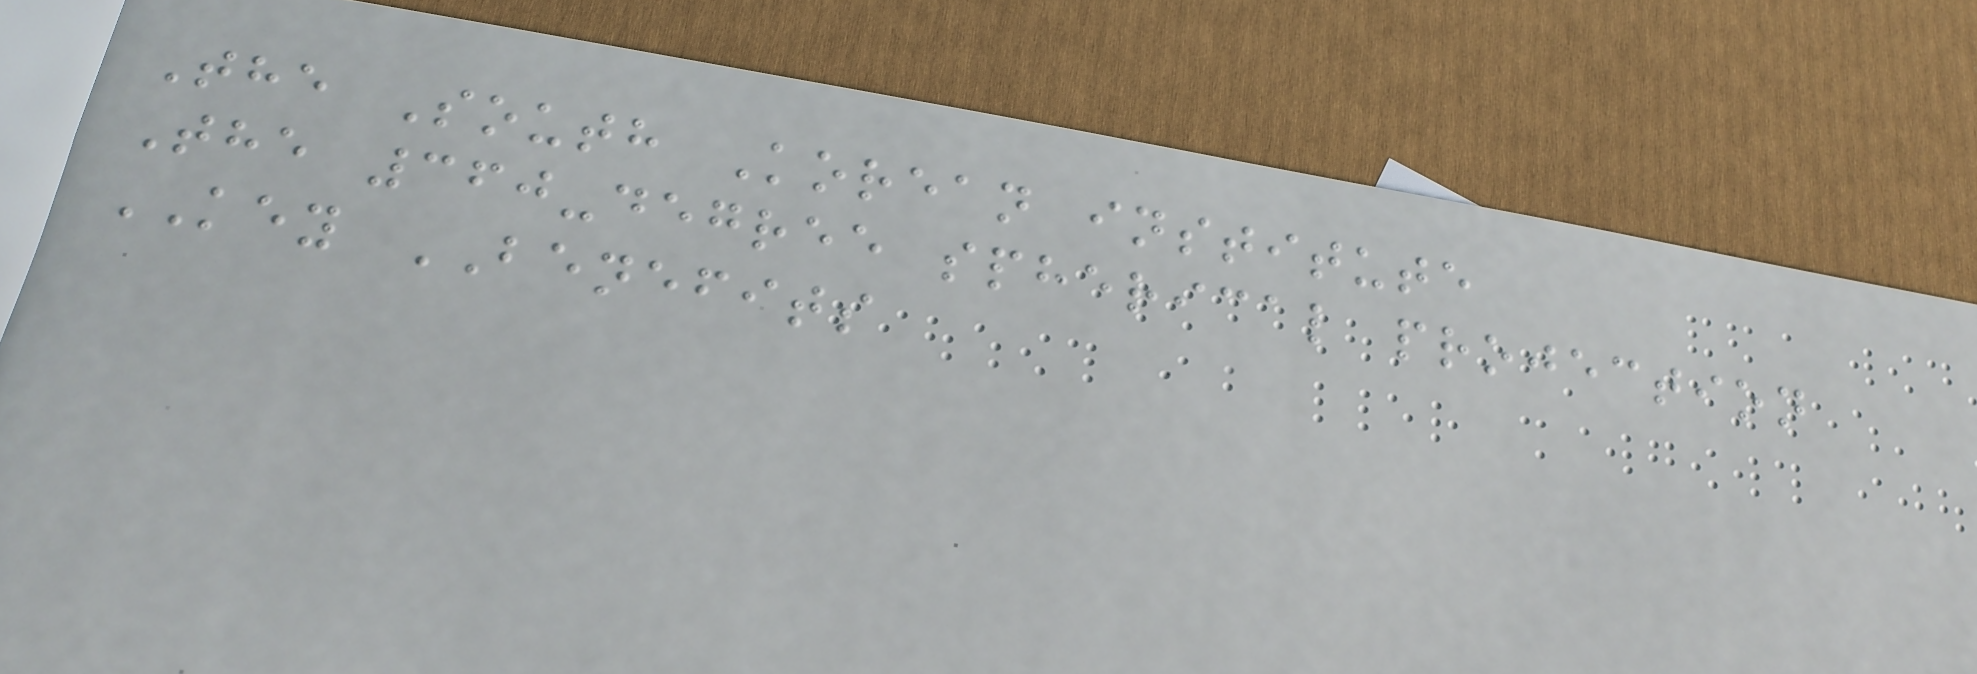The South Korean institute
The 360-degree spherical projection
KEY BENEFITS
